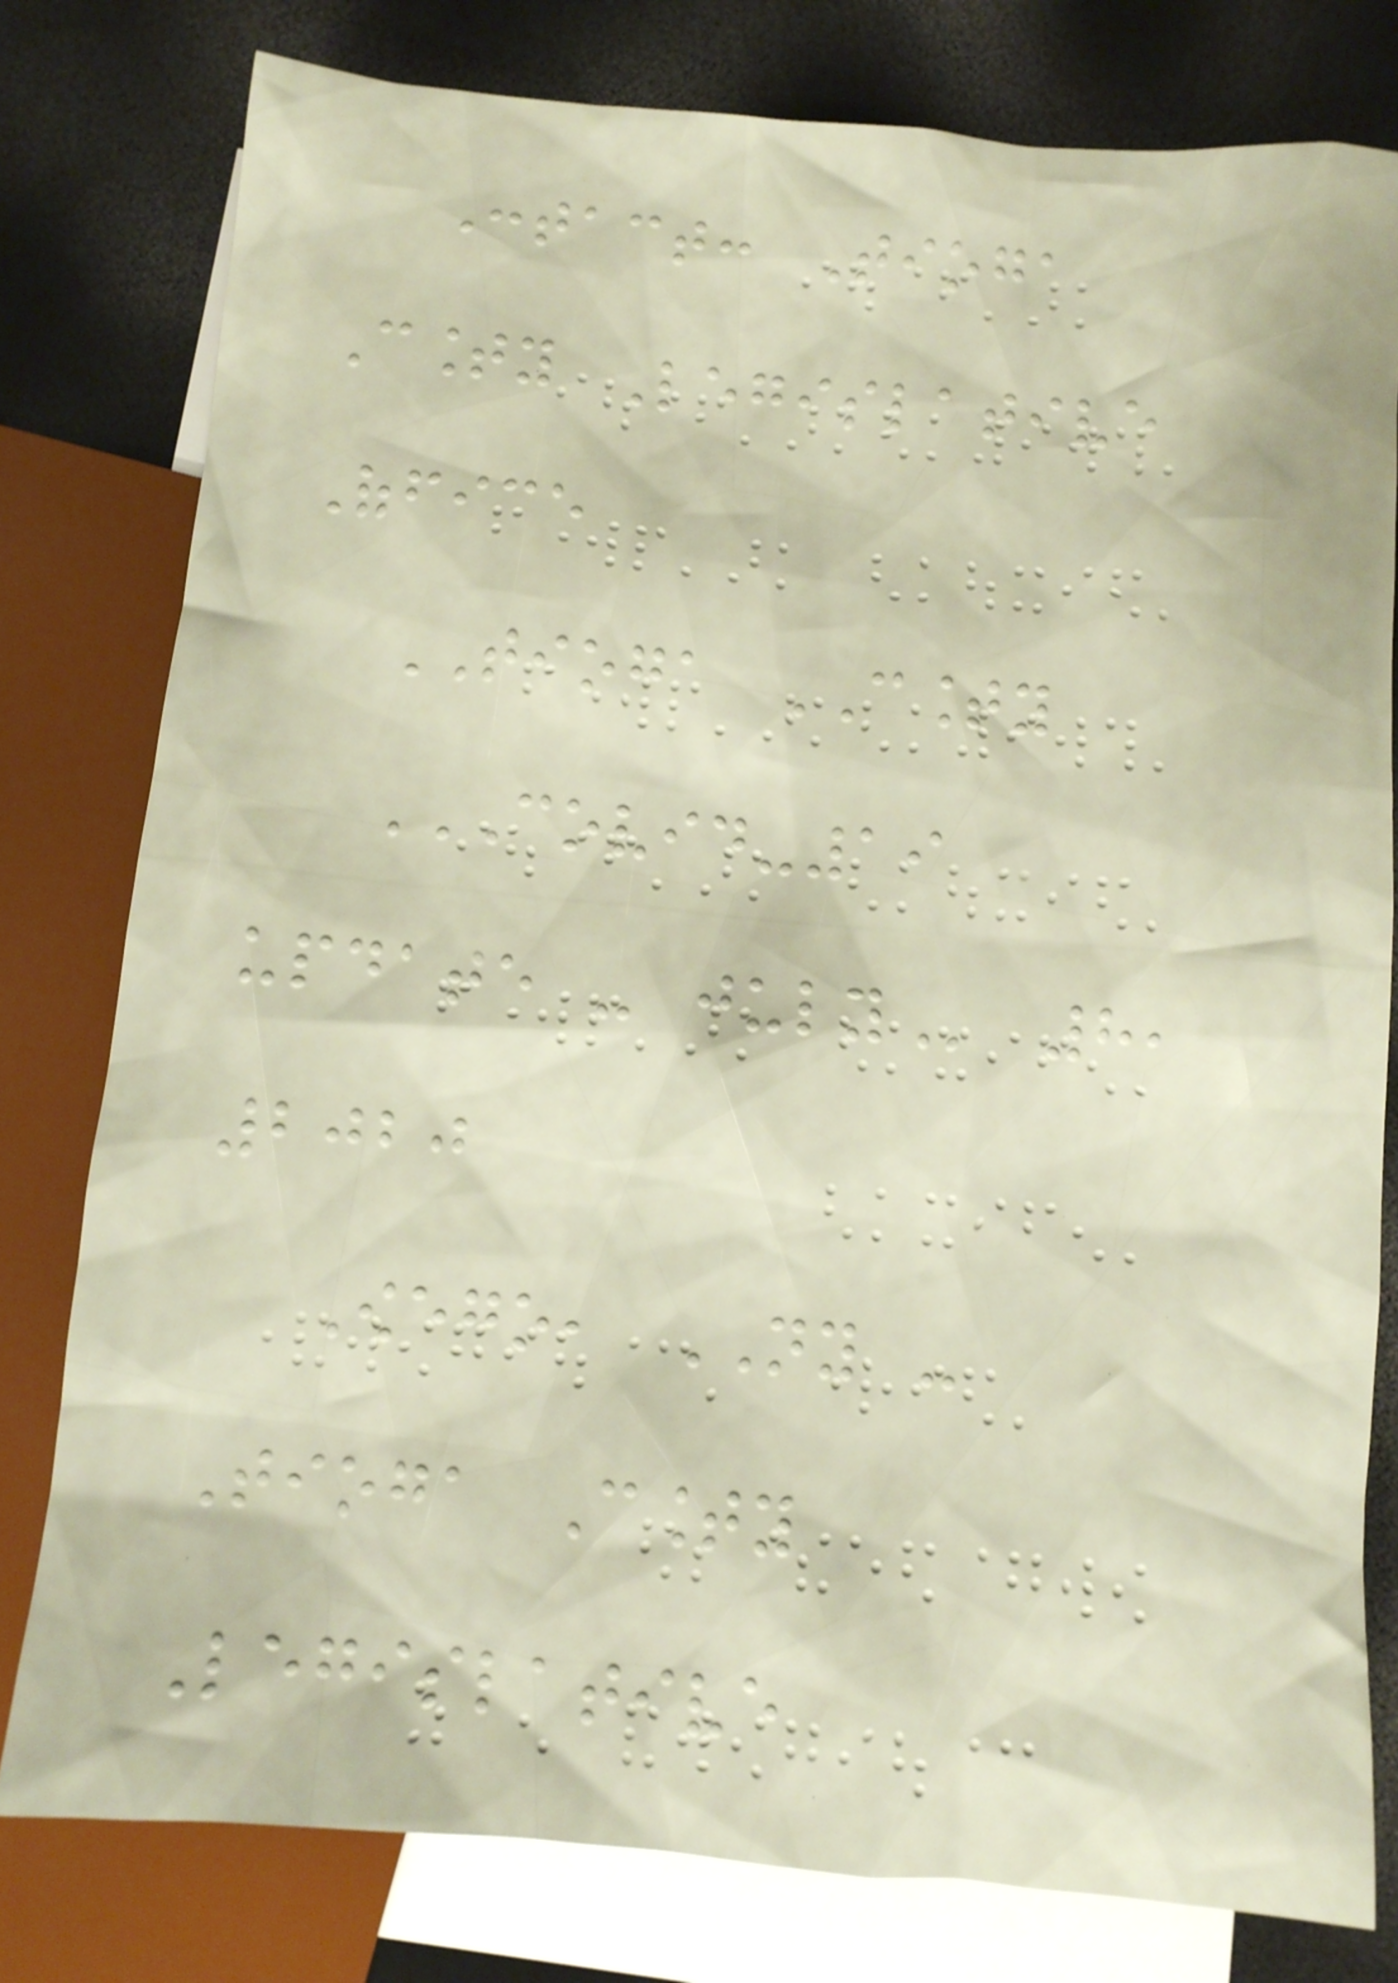Contact: Tioga
County Legislative
Office
TIOGA COUNTY
COVID-19
UPDATE - JULY 8,
2020
Owego, NY -
Tioga County
Legislative
